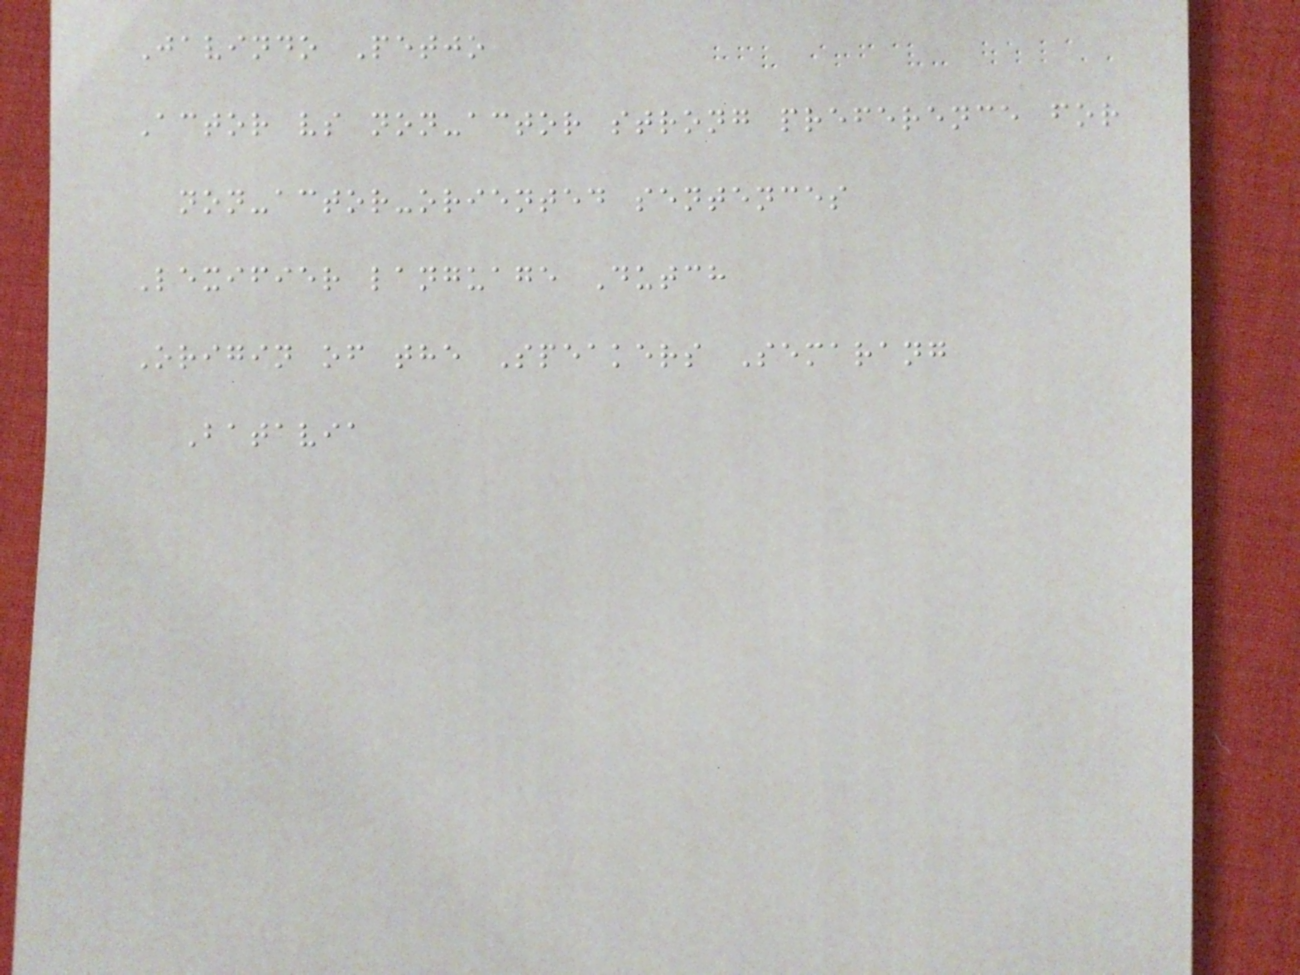Javindo Petjo
Actor vs non-actor strong preference for
non-actor-oriented sentences
Lexifier language Dutch
Origin of the Speakers Semarang
Batavia
